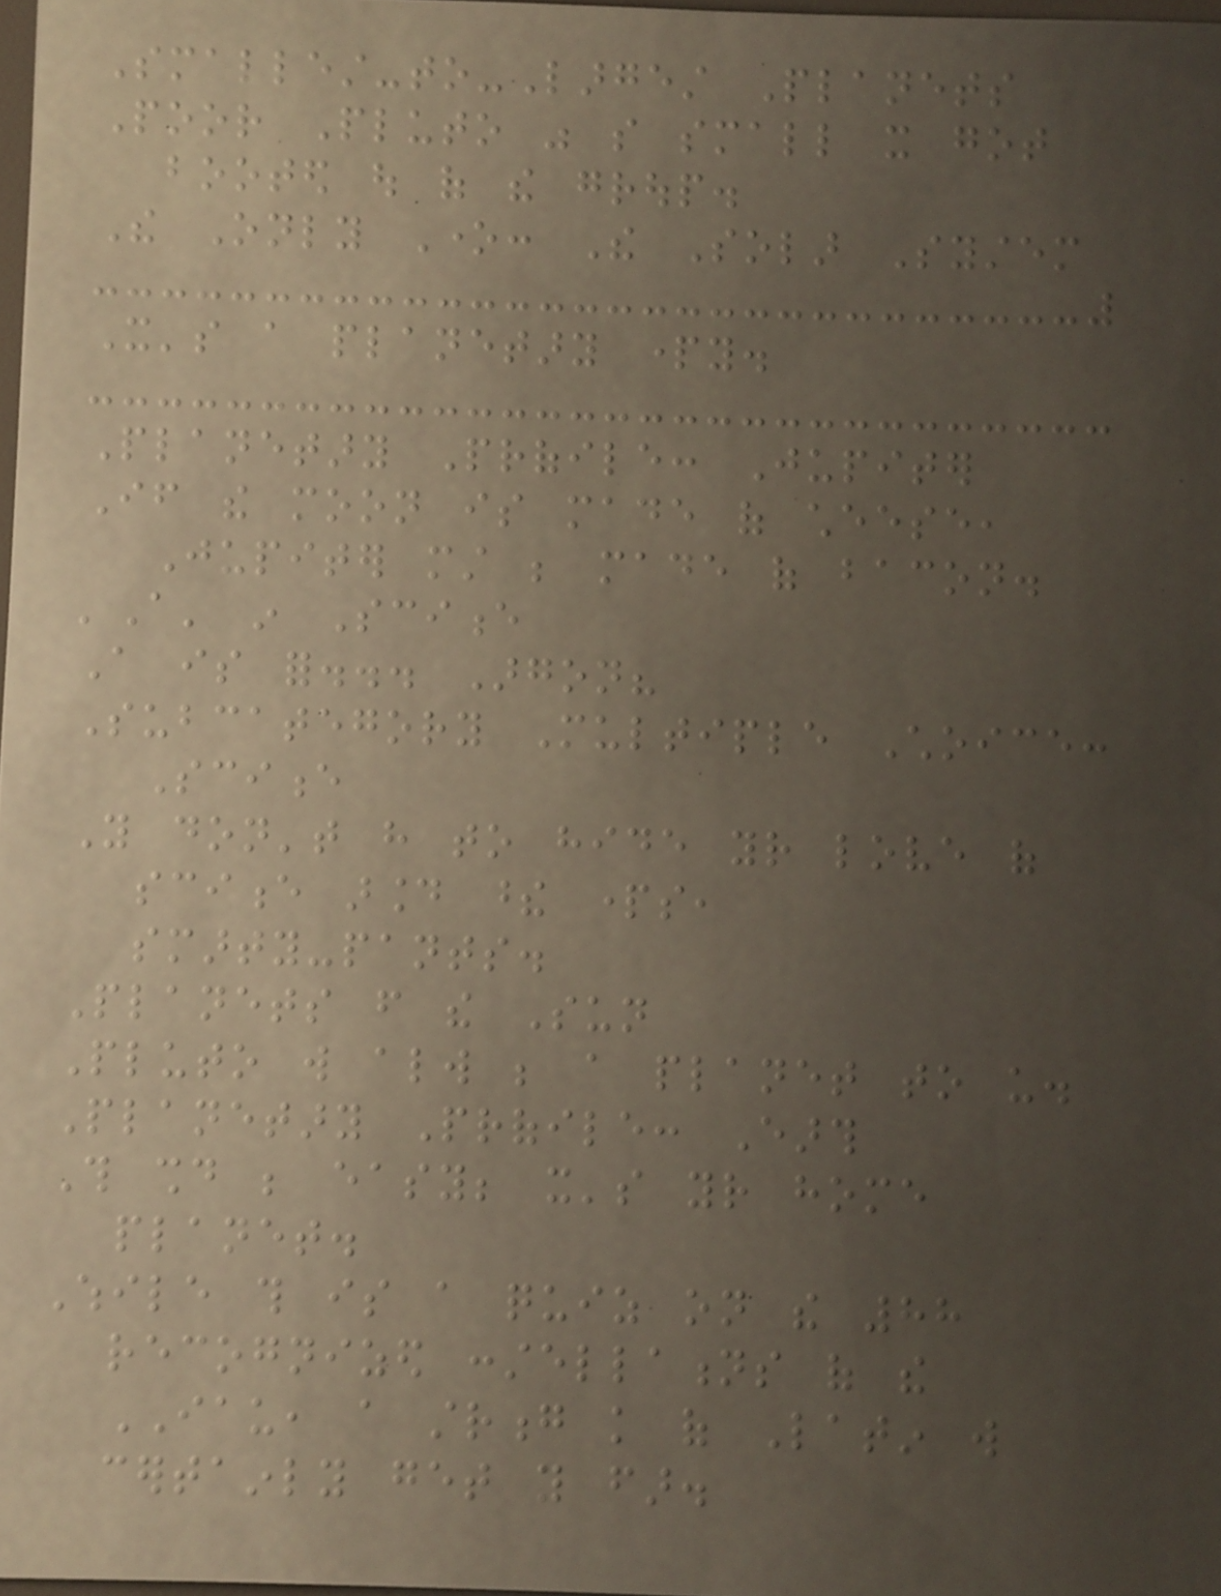Smallest-to-Largest Planets
Poor Pluto was so small it got
booted out of the group.
The Only One: The Solar System
It's a planetary party.
Planetary Profile: Jupiter
If the moon is made of cheese,
Jupiter must be made of bacon.
'A' in Science
A is for... Argon?
Subcategory Multiple Choice:
Science
You don't have to hide your love of
science around these parts,
smarty-pants.
Planets from the Sun
Pluto will always be a planet to us.
Planetary Profile: Earth
This should be easy; it's your home
planet.
While this is a quiz on the 88
recognized constellations of the
IAU, a strong knowledge of Latin will
certainly get you far.
